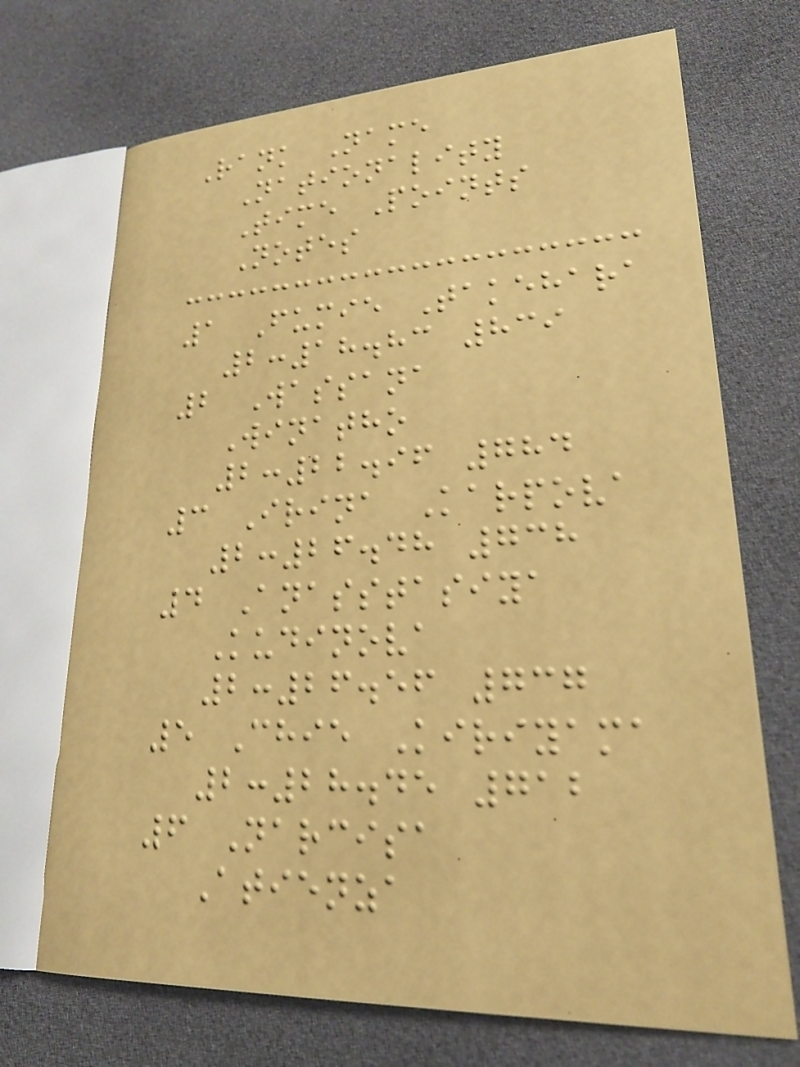Rank Name
Nationality
Time Points
Notes
1 Fumie Takehara
2:18.83 839
2 Wassana
Winatho
2:22.96 784
3 Irina Karpova
2:26.48 738
4 Anasstasiya
Kudinova
2:26.56 737
5 Chie Kiriyama
2:28.45 712
6 Narcisa
Atienza
